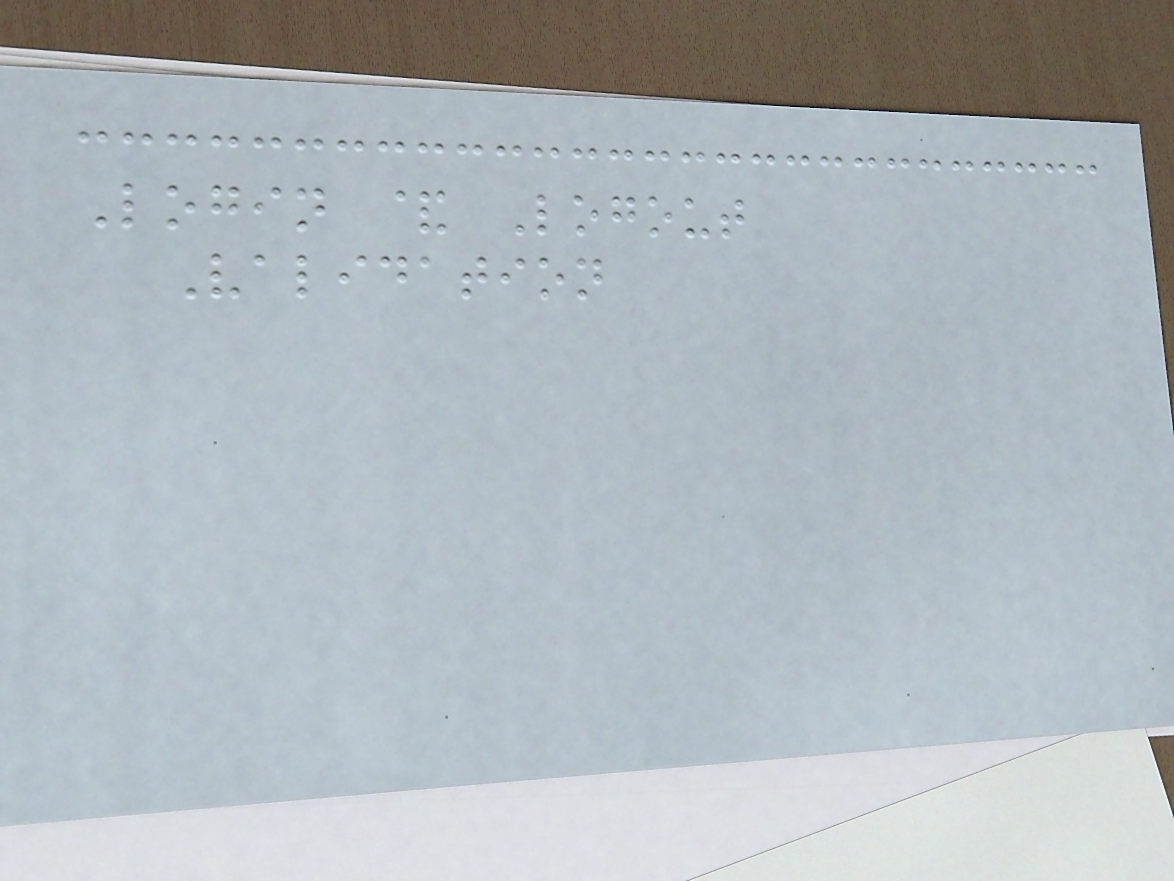Login & Logout
Validation
